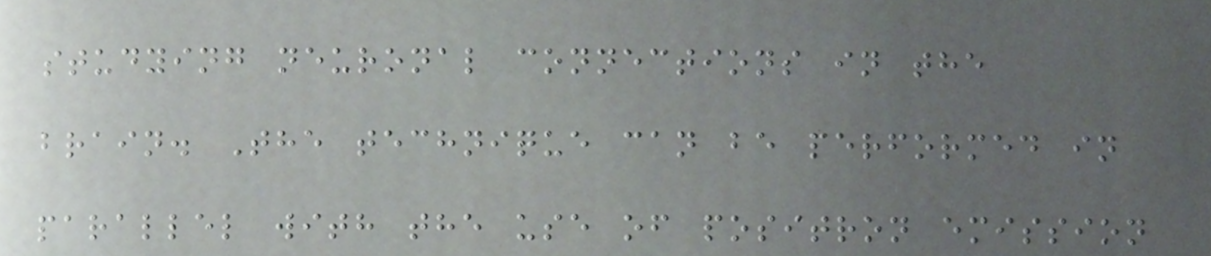studying neuronal connections in the
brain. The technique can be performed in
parallel with the use of positron emission
